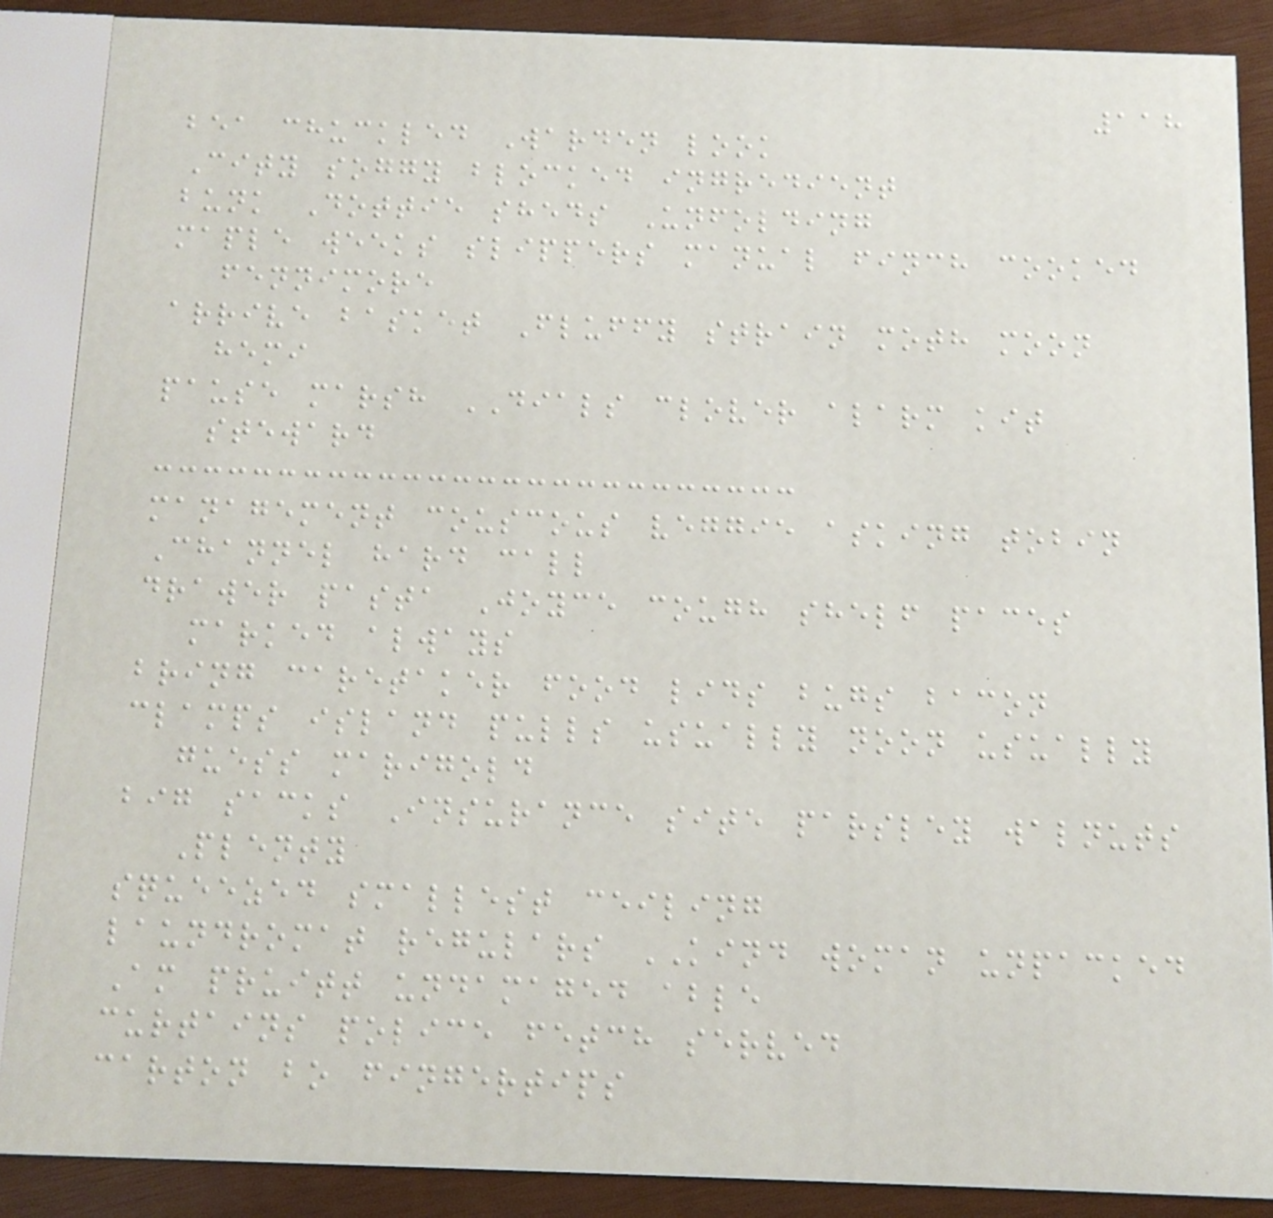118
bea chuckled Warden look
City soggy blocked ingredient
bunk Dottie sheds Unfolding
maple weeks slippers manual finch cooked
fennimore
arrive basket Fluffy strain moth moon
hemi
pause marsh DIALS clover alarm kit
steward
management couscous veggie asking tobin
Channel hard call
drawer pasta Joyce cough shelf paces
marked always
bring caretaker food lids bugs bacon
clamps island pulls usually noon usually
guess marigold
big sacks Insurance site parsley walnuts
Plenty
squeezed smallest ceiling
laundromat regulars KIND woman unpacked
Am pruitt undamaged able
curtains police fetch served
carton bo fingertips
